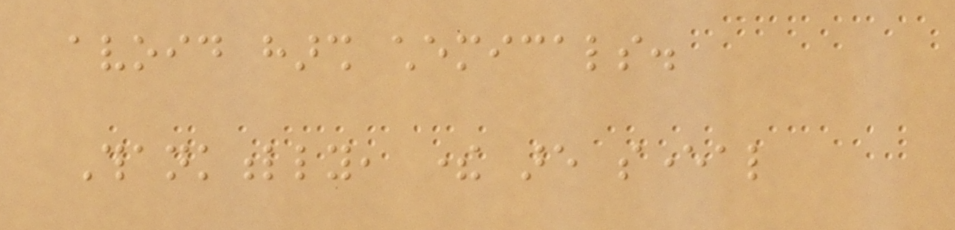avoid harsh chemicals.
Thankfully, there are several
